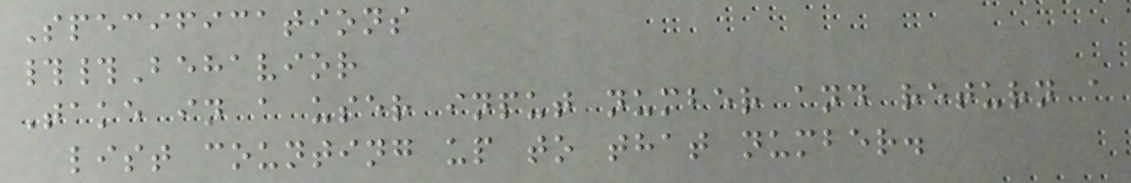Specifications
##Behavior
Take in a user input number and return a
list counting up to that number.
